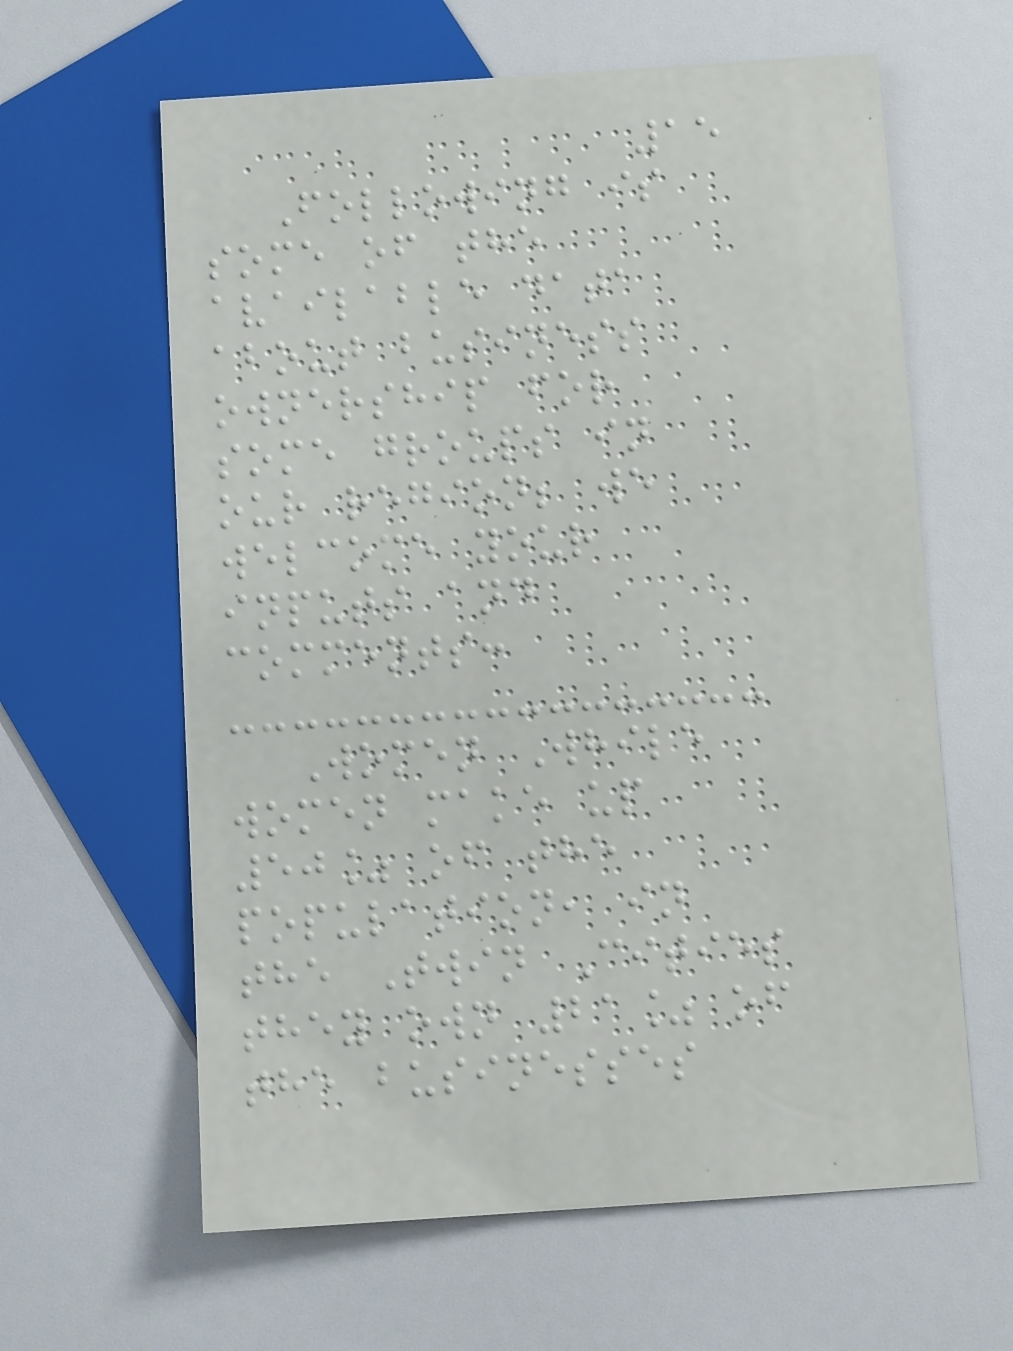15
Following is
some of the
available data
about business
ownership for
some groups in
our region; we
welcome your
inputs and
comments:
Women While
women make up
50% of the
population, in
the Twin Cities
they own 21% of
the businesses
